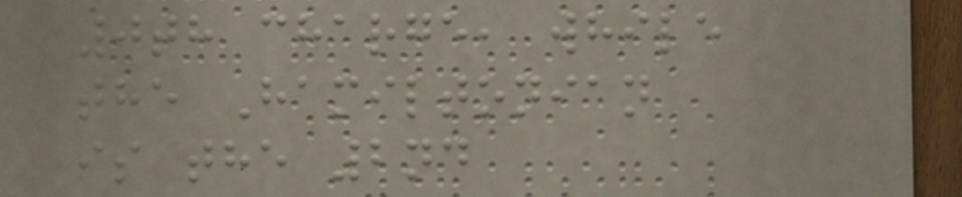0th charge, while
the Hamiltonian
is the 2nd
